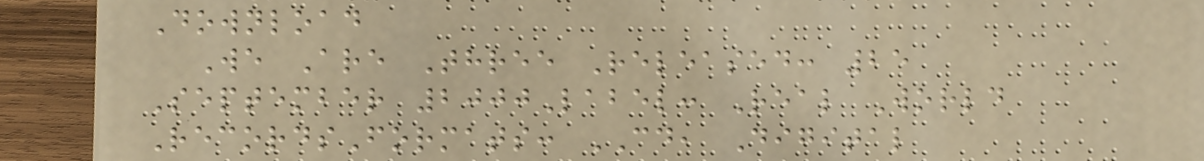Download
We Are Three Released: 25
September 2000Label: Real World
RecordsFormats: CD, Digital
